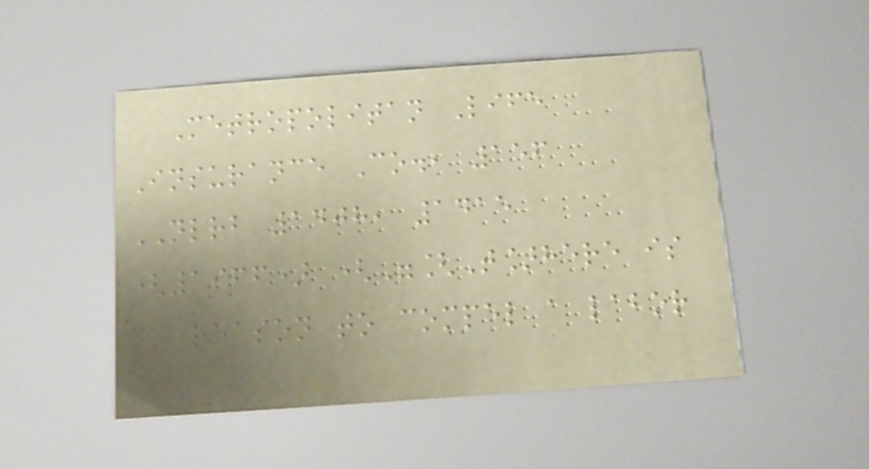Metropolitan Life
Insurance Co., 156
NLRB 1408, 1415
(1966) ("[T]here is
no reason to compel a labor
